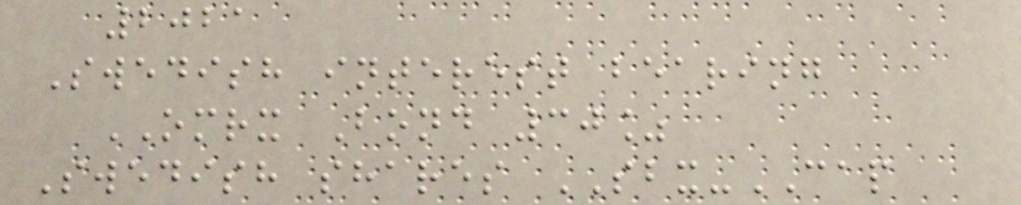2021
Swedish interest bearing
OMRX Bond 30%
Swedish shares SBX-CAP
